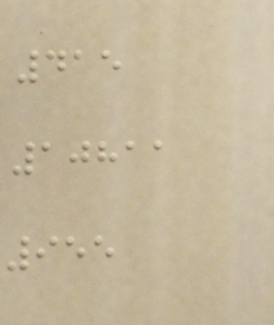415
10811
955
